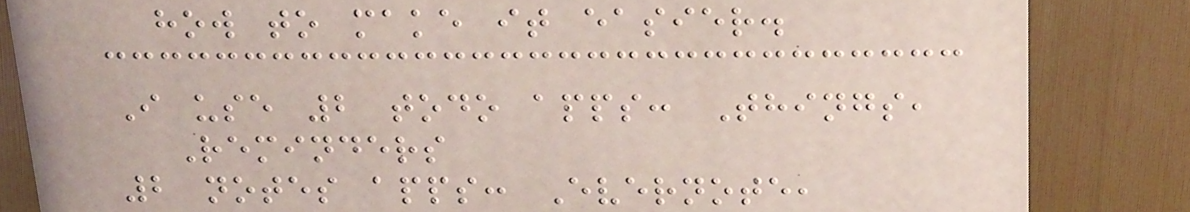how to make it easier.
I use 2 todo apps: Things,
Reminders
2 notes apps: Evernote,
